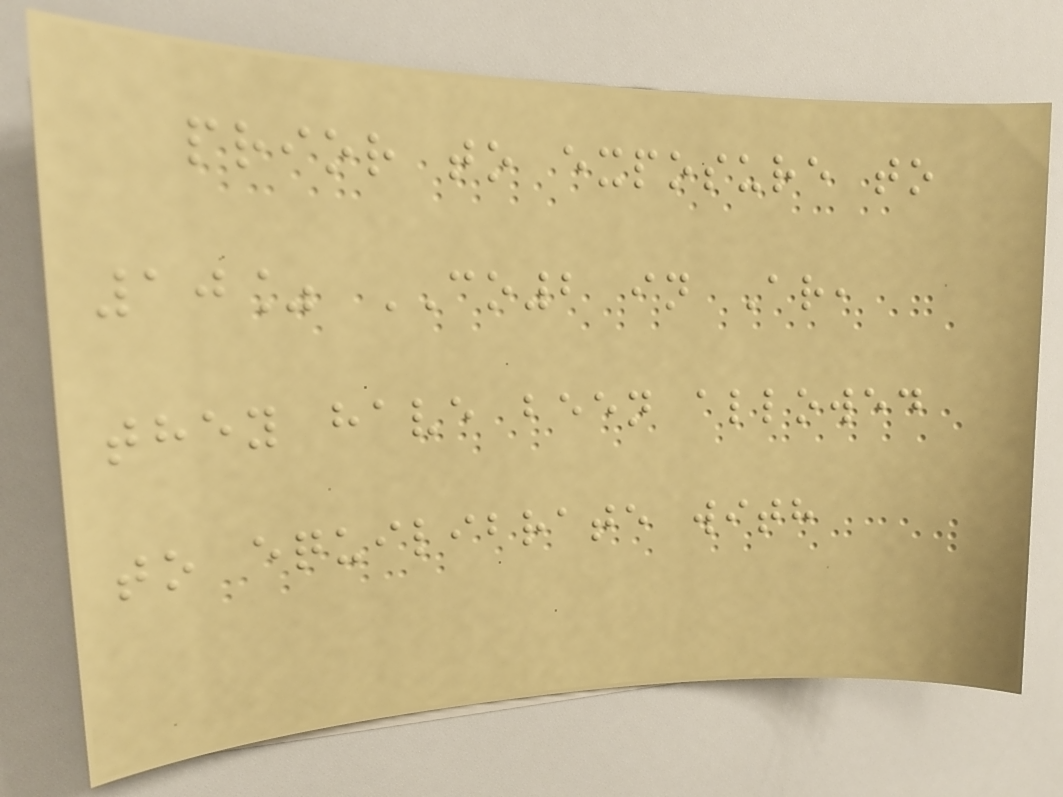prior to exposure to
10% CO2 in Ar,
they have been allowed
to equilibrate with
